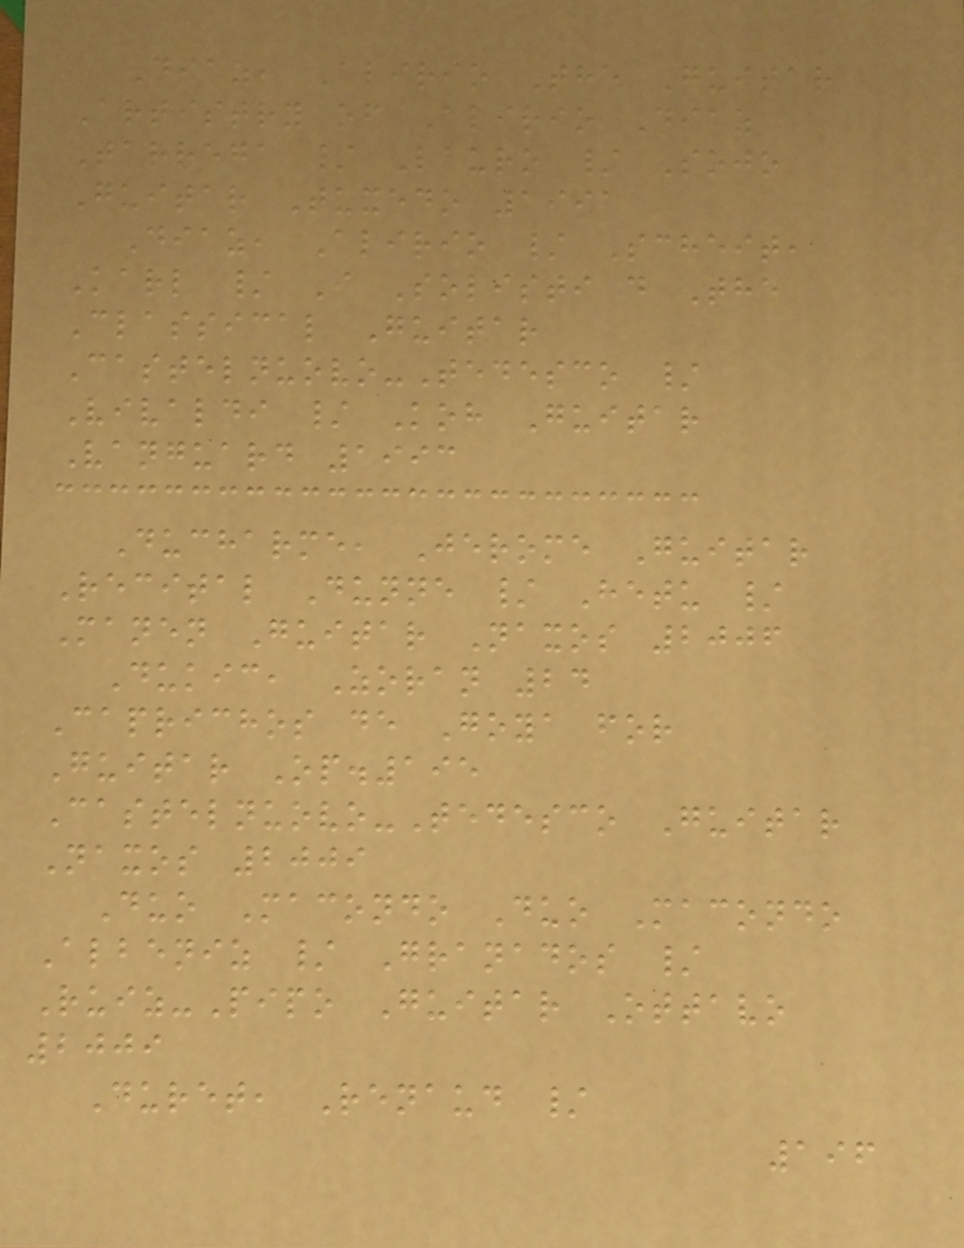Diaz, Alirio The Guitar
Artistry of Alirio Diaz
Tarrega / Lauro / Sojo
Guitar Tuxedo 1991
Diaz, Alirio / Scheit,
Karl / I Solisti d The
Classical Guitar
Castelnuovo-Tedesco /
Vivaldi / Koh Guitar
Vanguard 1993
Ducharme, Jerome Guitar
Recital Dunne / Hetu /
Manen Guitar Naxos 2006
Dukic, Zoran 24
Caprichos de Goya for
Guitar Op.195
Castelnuovo-Tedesco Guitar
Naxos 2009
Duo Macondo Duo Macondo
Albeniz / Granados /
Ruiz-Pipo Guitar Ottavo
2009
Duret, Renaud /
196
